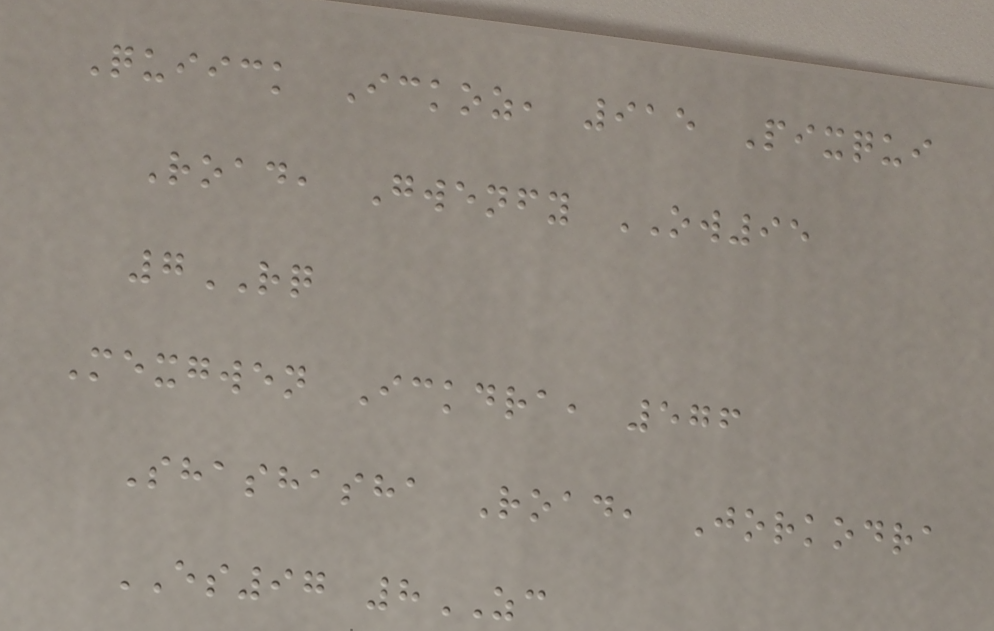Quiick Ickoz, 915 Pixqui
Road, Gwenfy OW95
7RQ
Mexgwen Ickdra, 576
Shashasha Road, Jorkodra
ES97 8ZC
